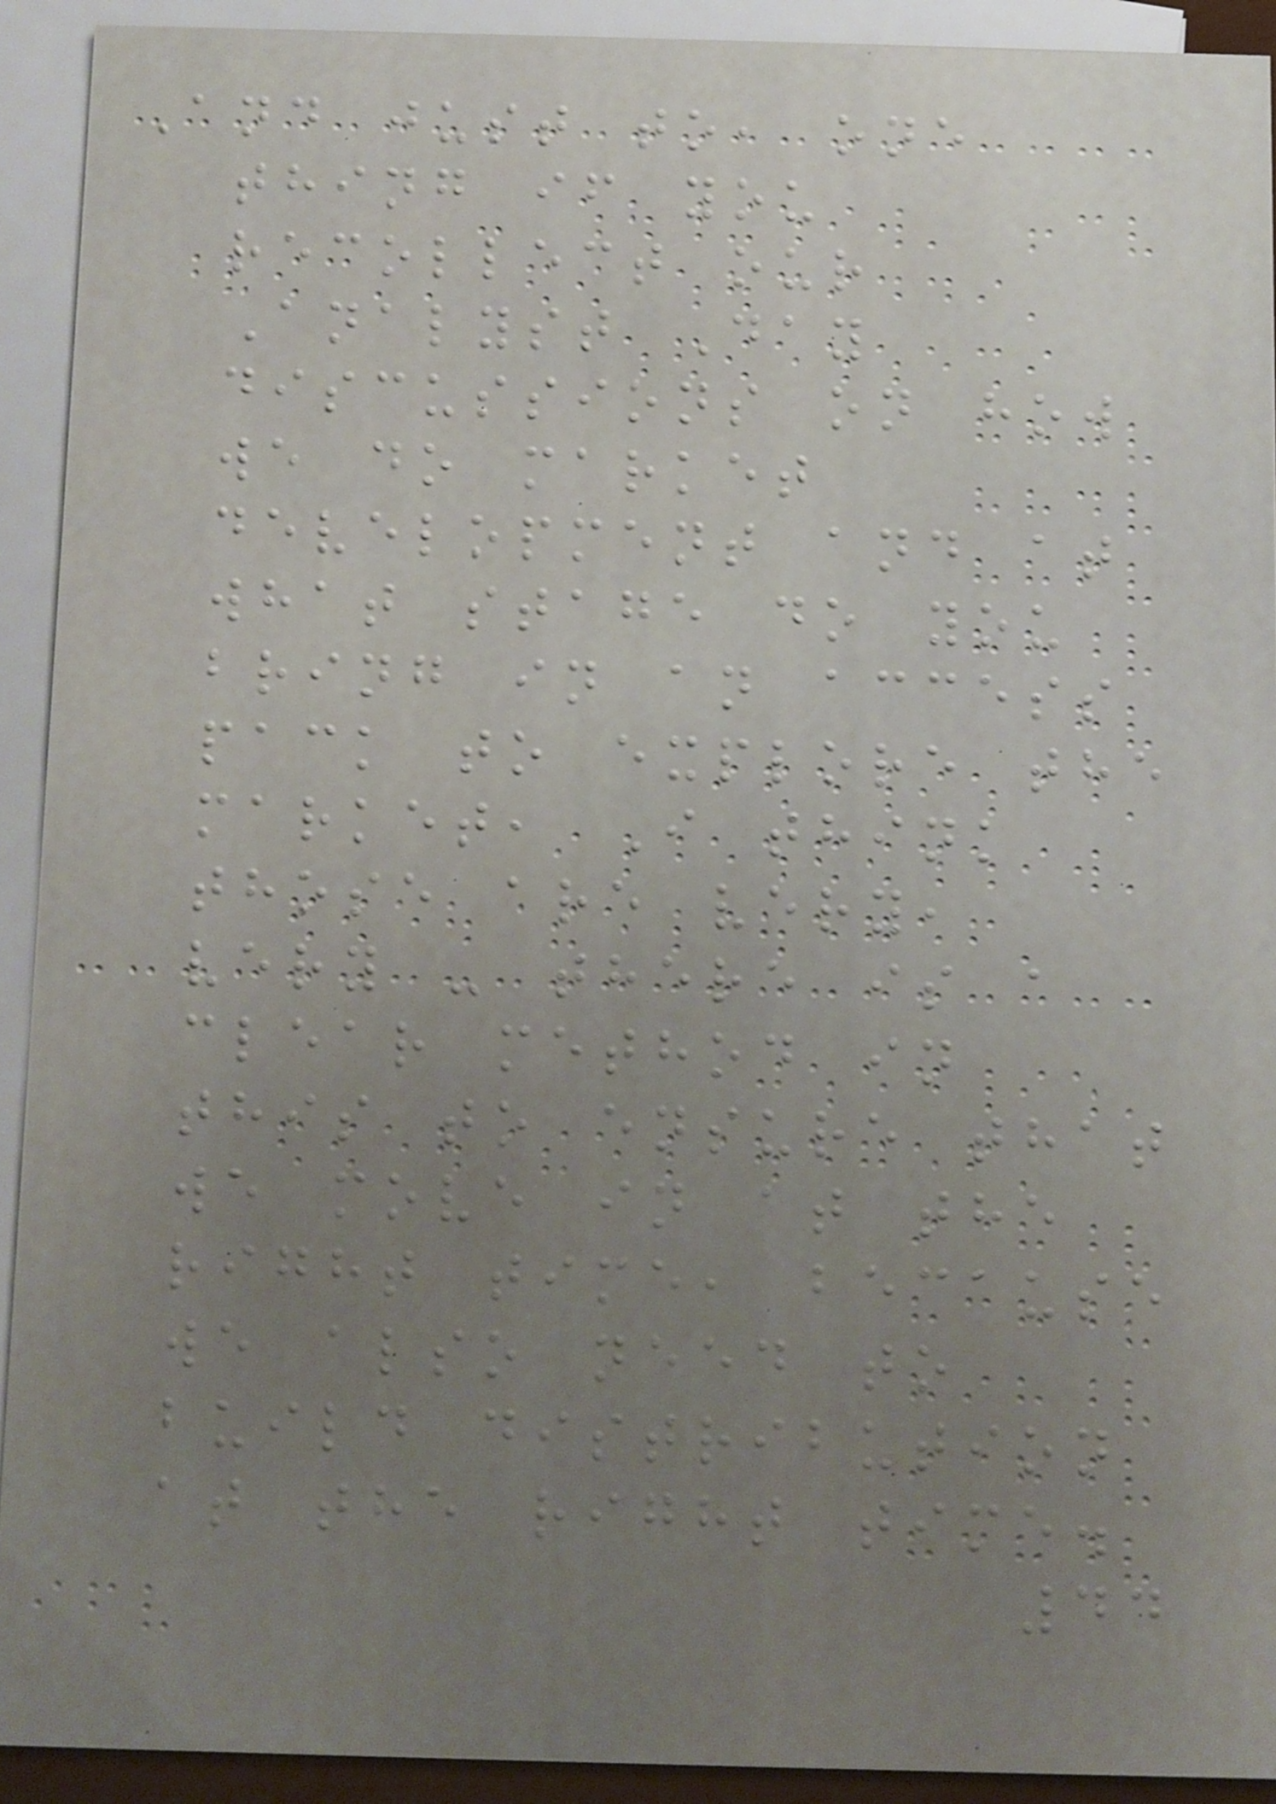And just to, one
thing if you
recollect our
Analyst Day
discussions on how
we do market
development and at
what stage do you
bring in an access
pack to explore the
market, I think
those are very,
very - there is a
clear method in
this to ensure that
we move in at the
right time, because
we also need to
build distribution
at the right time.
44
